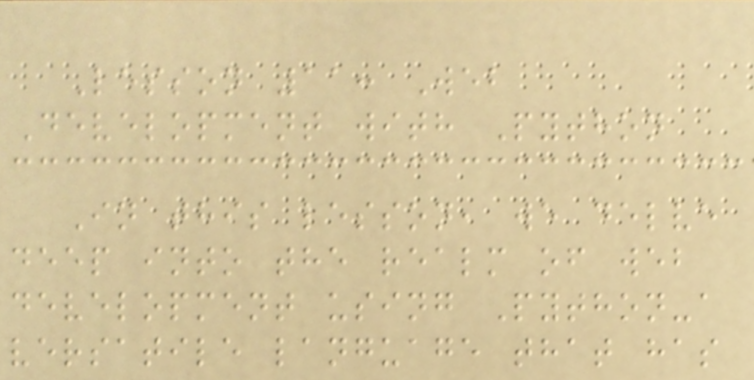Lesson 11: Web
Development with Python
In this lesson, we delve
deep into the realm of web
development using Python-a
versatile language that has
